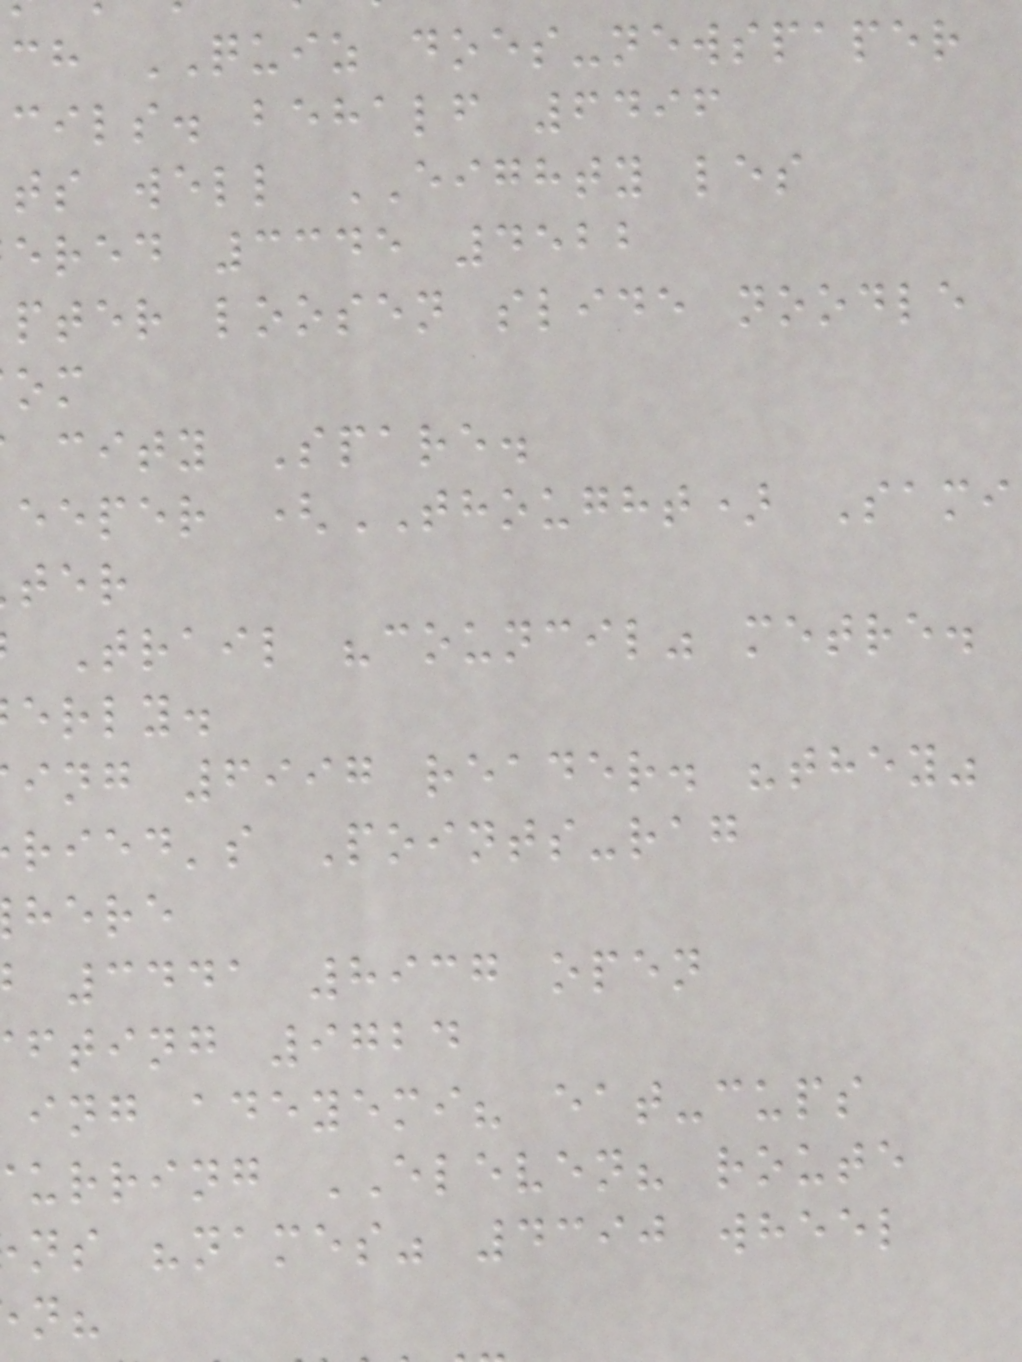ch QUIZ does-newspaper
cils. behalf 6496
ts well EIGHTY les
ered 3345 4522
pter loosen slide noodle
city Spare.
eeper (THOUGHT) Sami
Trail "council" metre.
erly.
ing 6997 reader. "they"
ried's Points-rag
here
3441 8937 open
fting 9724
ing adeyemi? eat-cups
urring ELEVEN? route
ns "names" 4390 wheel
